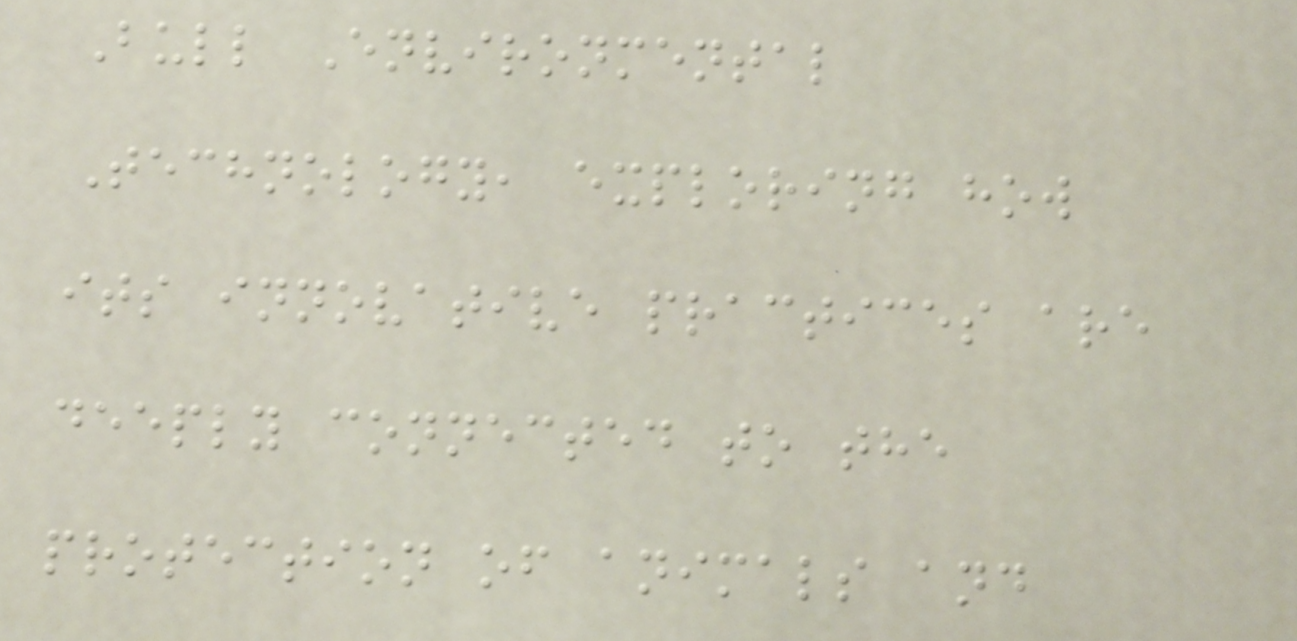Bull Environmental
Technology, exploring how
its innovative practices are
deeply connected to the
protection of animals and
